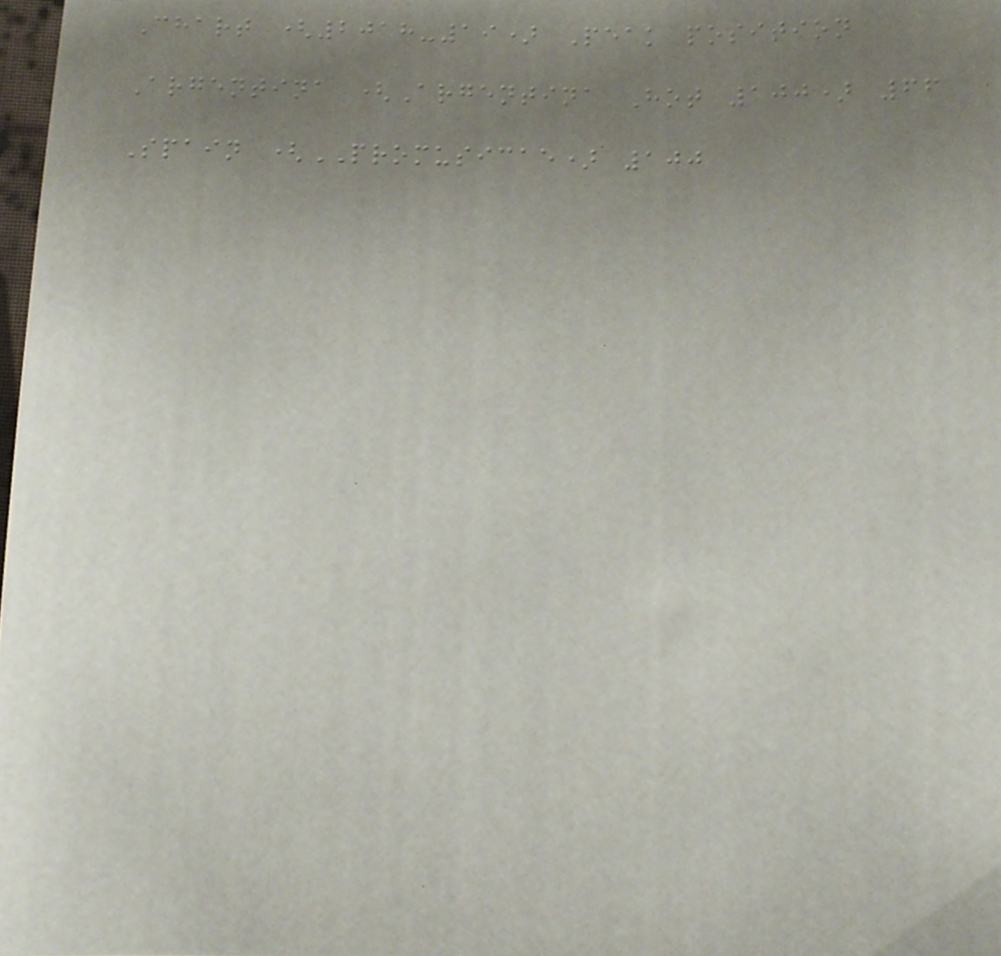Chart (2018-19) Peak position
Argentina (Argentina Hot 100) 66
Spain (PROMUSICAE) 100
